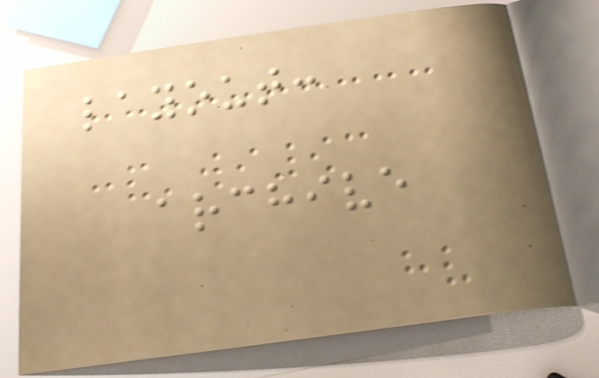layout:
archive
